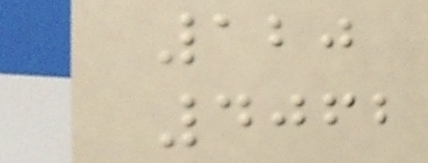120
4062
